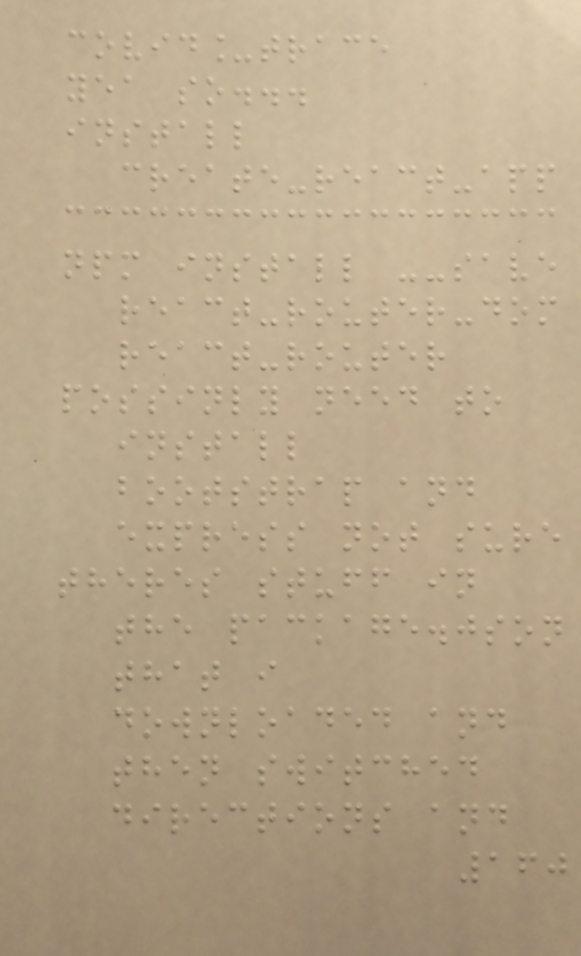covid_trace
yea so...
install
create-react-app
npm install --save
react-router-dom
react-router
possinly need to
install
bootstrap and
express not sure
theres stuff in
the package.json
that i
downloaded and
then switched
directions and
160
